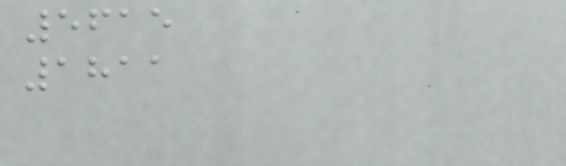5615
1811
